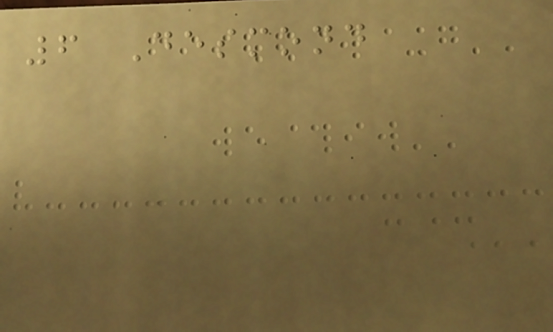6 Desmond
